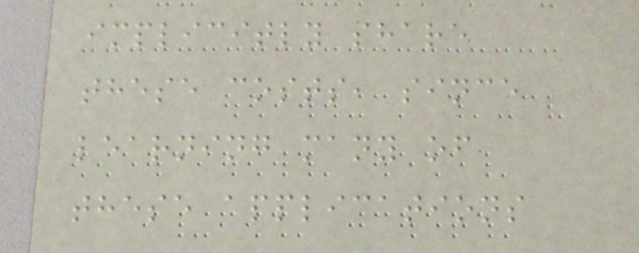implicitly share
these costs, since
learning many of
these applications
